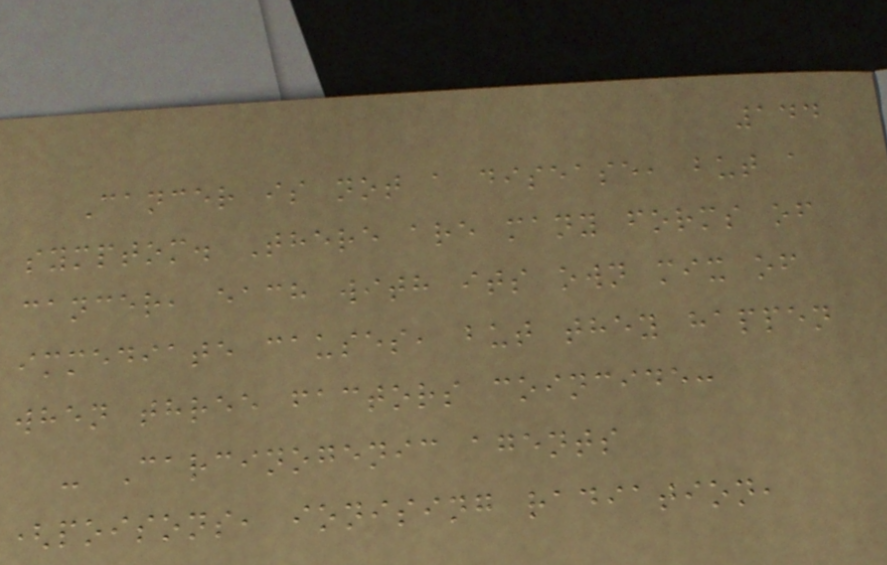144
Cancer is not a disease, but a
symptom. There are many forms of
cancer, each with its own mix of
immediate causes, but they happen
when three factors coincide:
- Carcinogenic agents
(poisons, ionising radiation,
